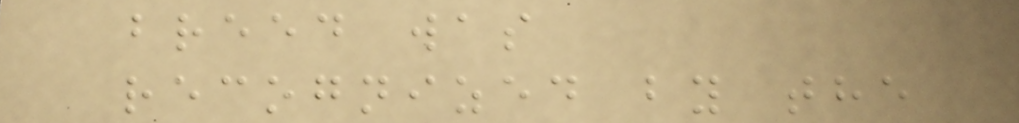breed was
recognized by the
